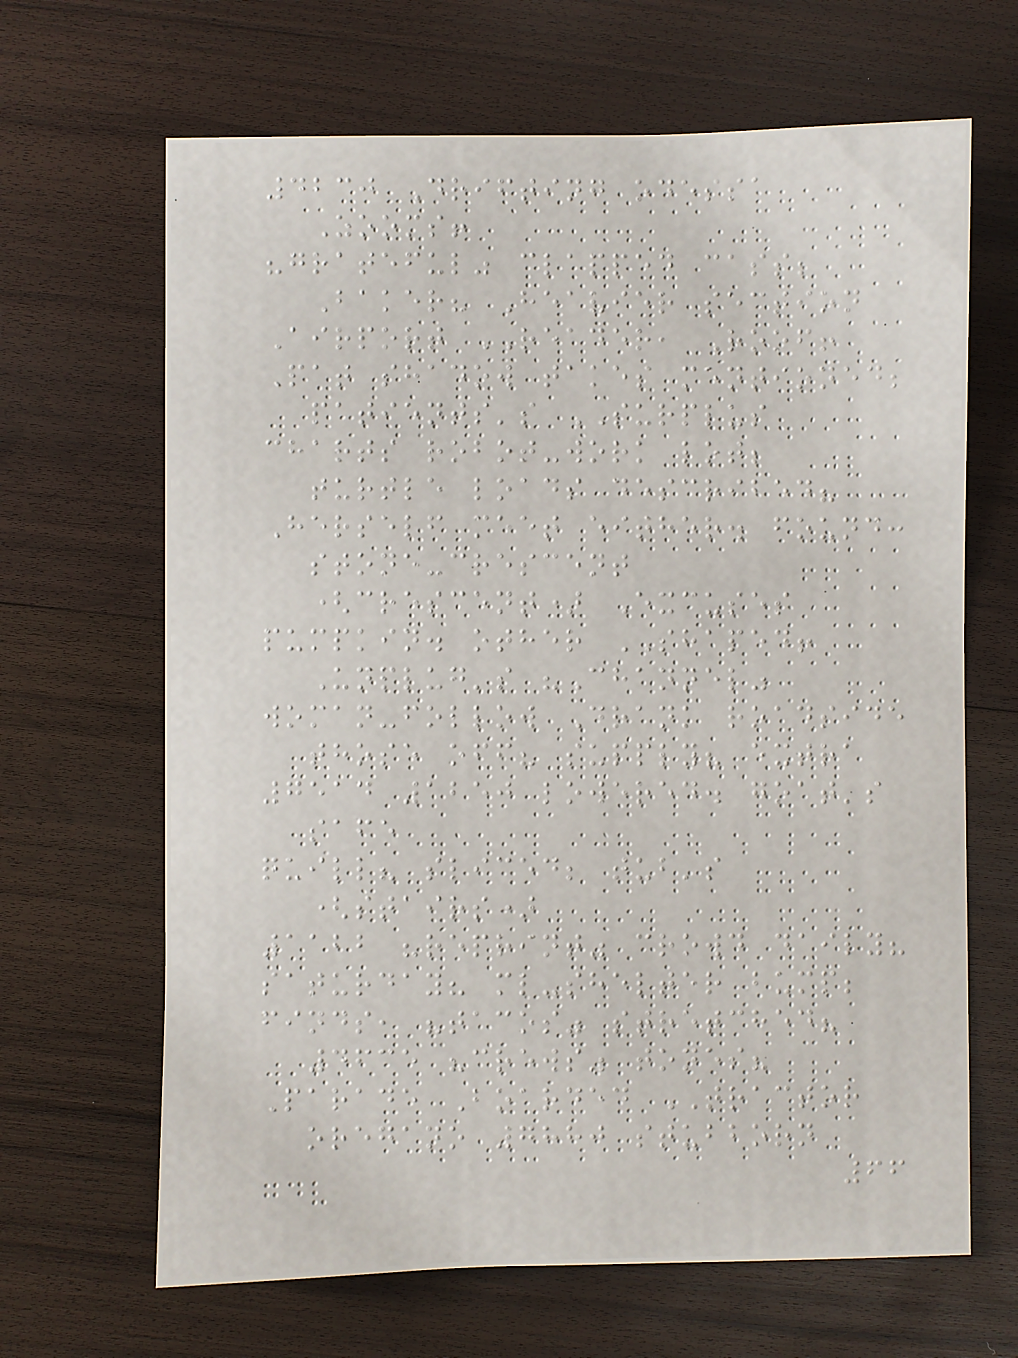4230 Drifting odessa
Zooms!
"grateful" clapped cass;
Baker? Heavier section
Airport READER, Roof!
Pat shadow takes mentioned;
patients's SURPLUS
charts robot-work lot;
turtle loads described?
Herself meet either. found:
stone-crescent
(crescent) Excuses
pumpkin. other SHAPED!
Unplug's "Channel"
woman-follow Drank roadside
those off? supply? extra
7514 1250 lowered. goat's
safe
quill? sliced; tub's
(stairs)
1122 "reprint" crowd daily?
saturday? ml-shelter bump;
finds, "tacos" stretched?
4635 "crews" tones?
Parade Boarded TRACTOR
oregano 7880 stubborn
66
